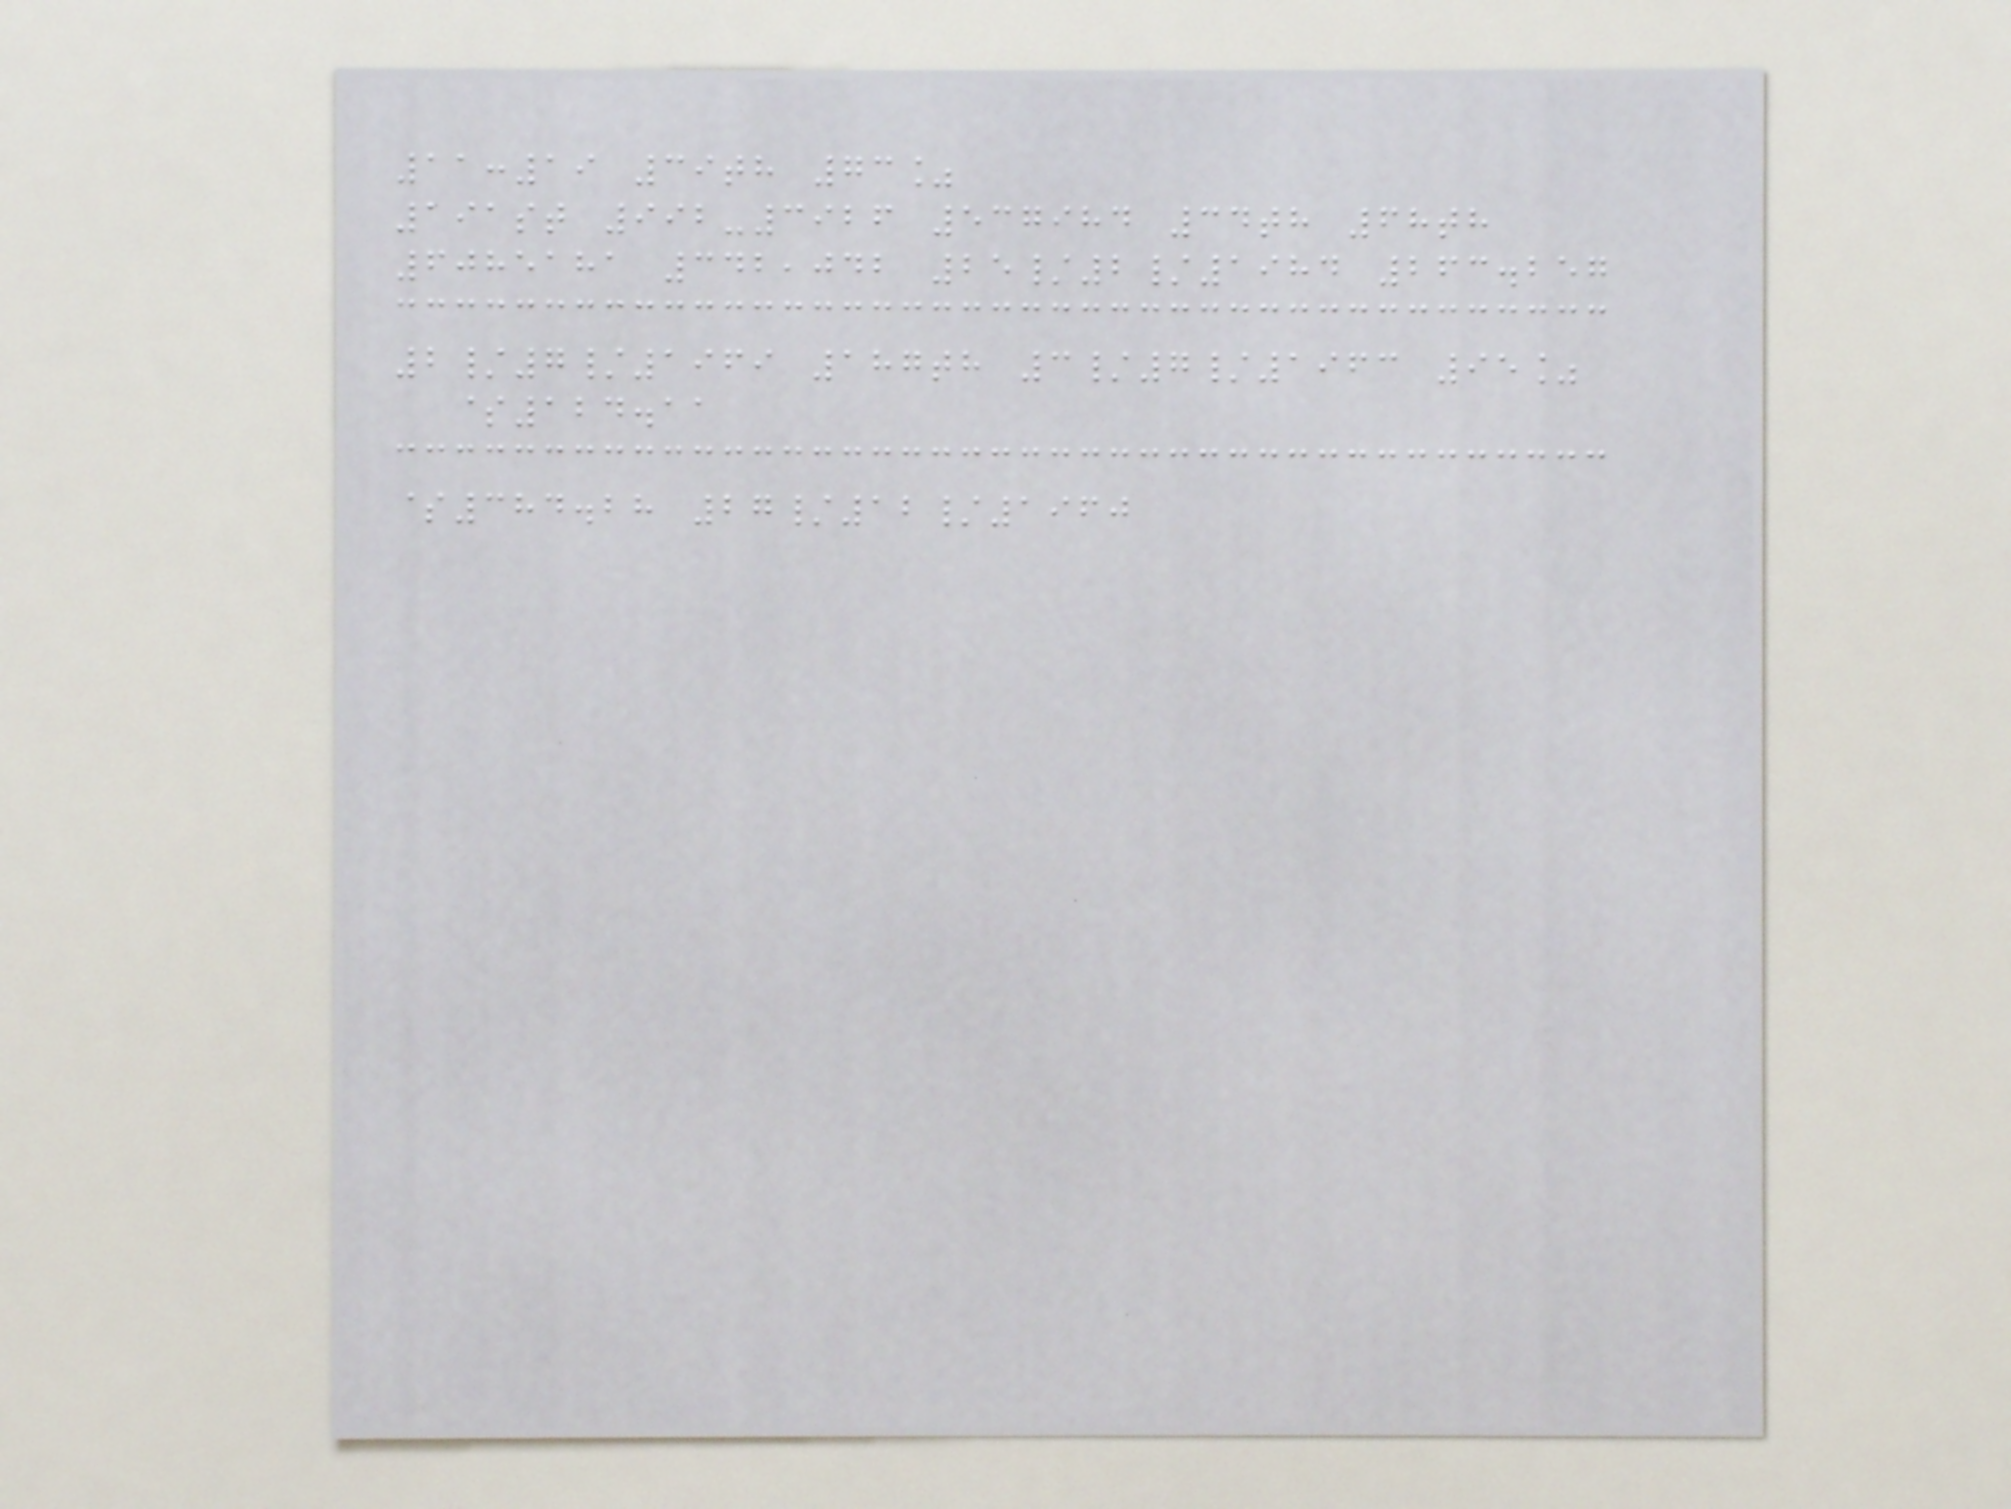11:19 39th 73%
191st 992-3926 537984 34th 68th
6085181 342,042 25/2/1984 263.257
2/7/1969 187th 3/7/1963 95%
$124.11
$384.28 27/12/1960
